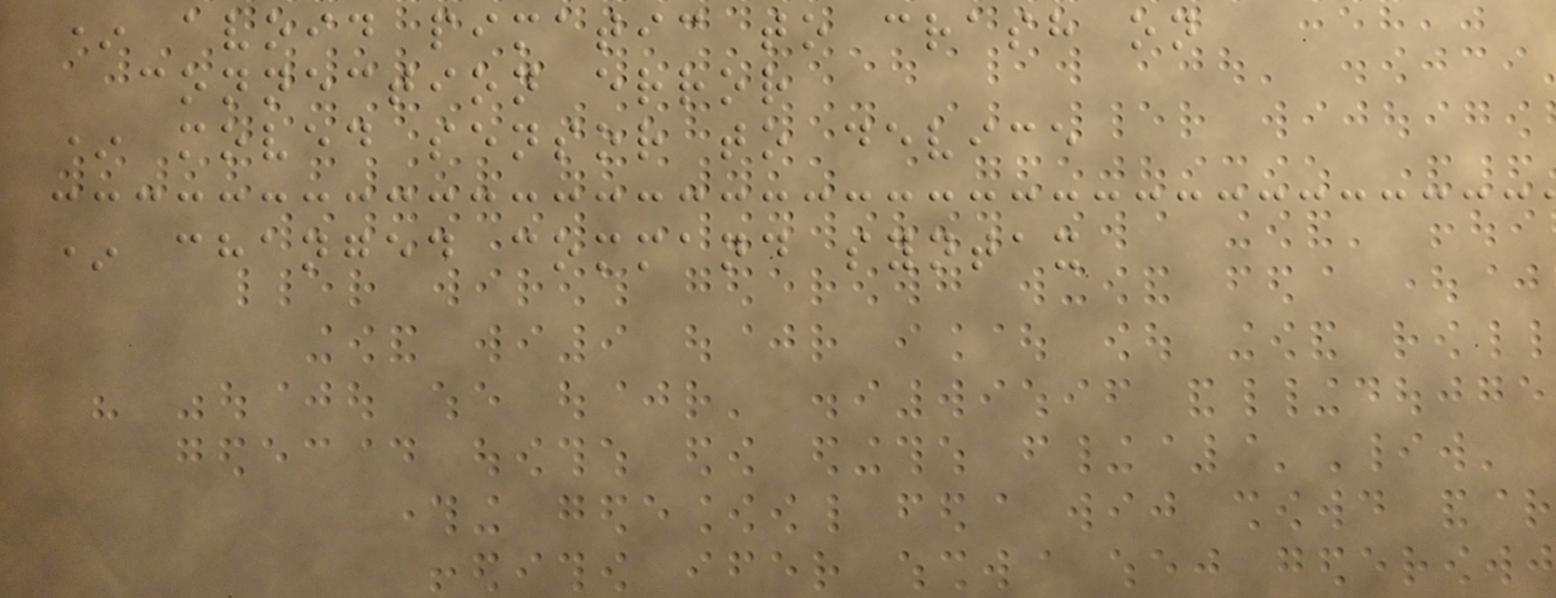* avoid pimatic to crash on
connection error
* moved sensor to device
* changed command syntax
